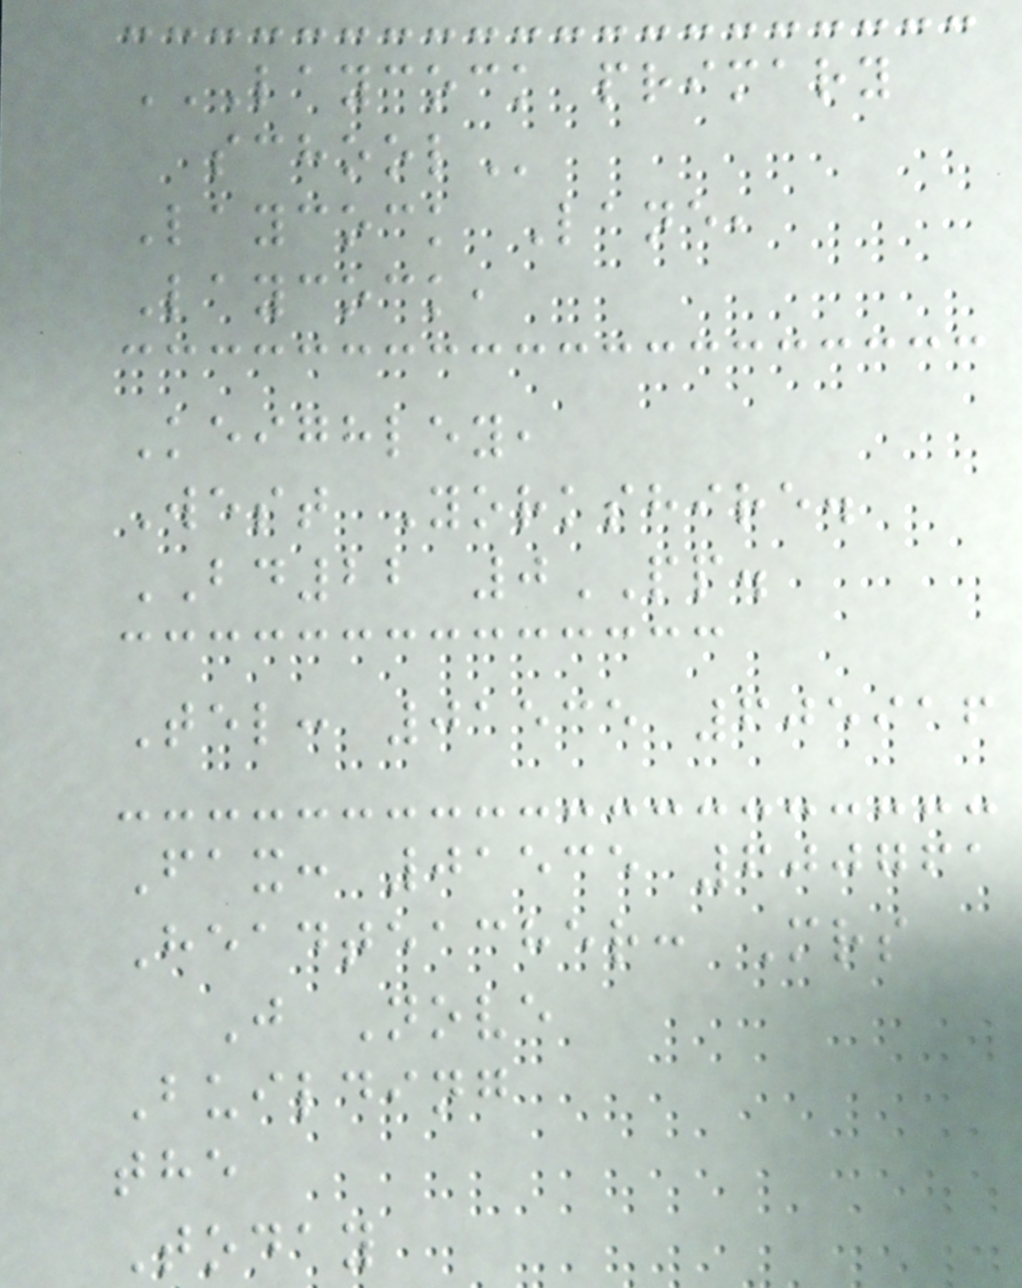LAYCOCK PRIMARY
SCHOOL
Laycock Lane,
Laycock,
Keighley,
West Yorkshire.
BD22 0PP.
Tel: 01535 605916
Fax: 01535 600761
Headteacher: Mrs
J Nove
Building
the
Today
